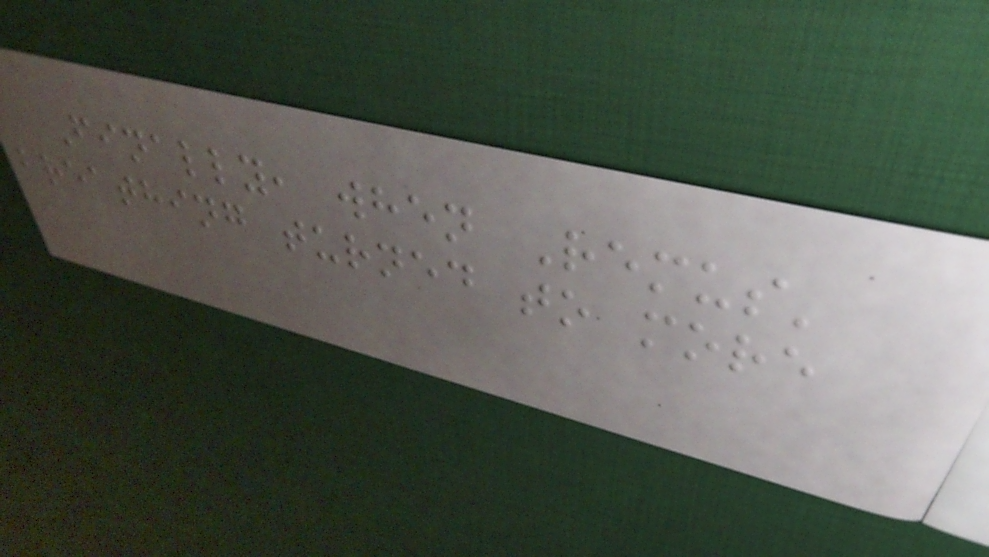Finally, when Remus'
breathing turned to more
